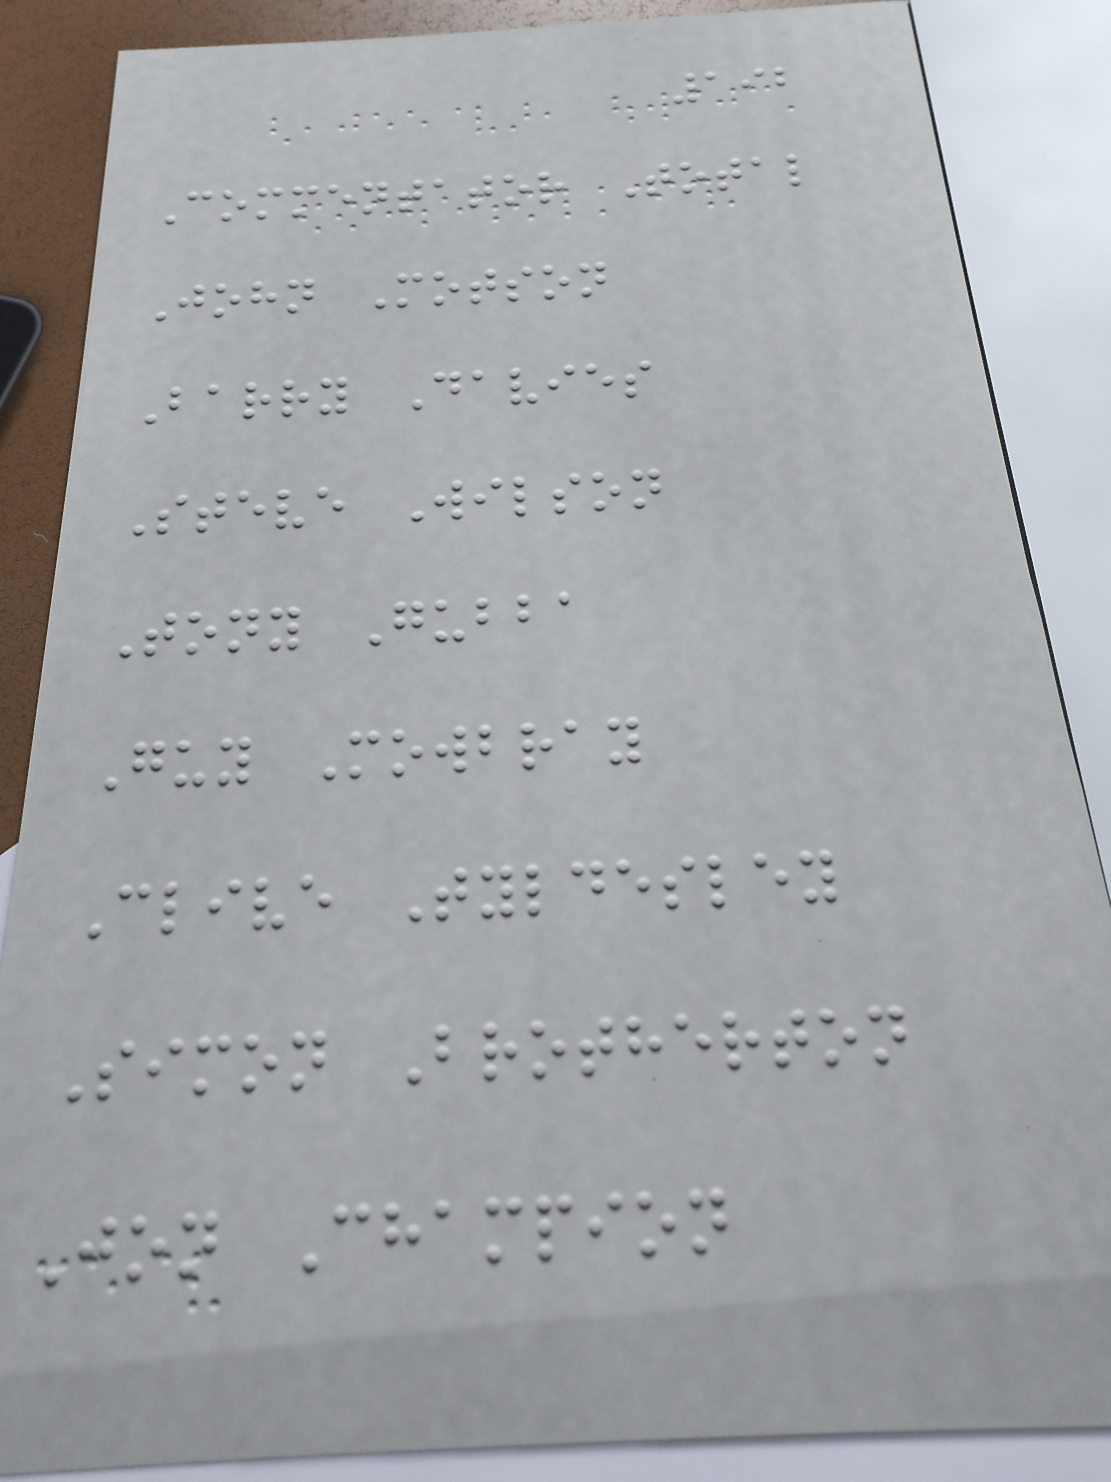192
Commentator Total
John Motson
Barry Davies
Steve Wilson
Tony Gubba
Guy Mowbray
Clive Tyldesley
Simon Brotherton
Jon Champion
